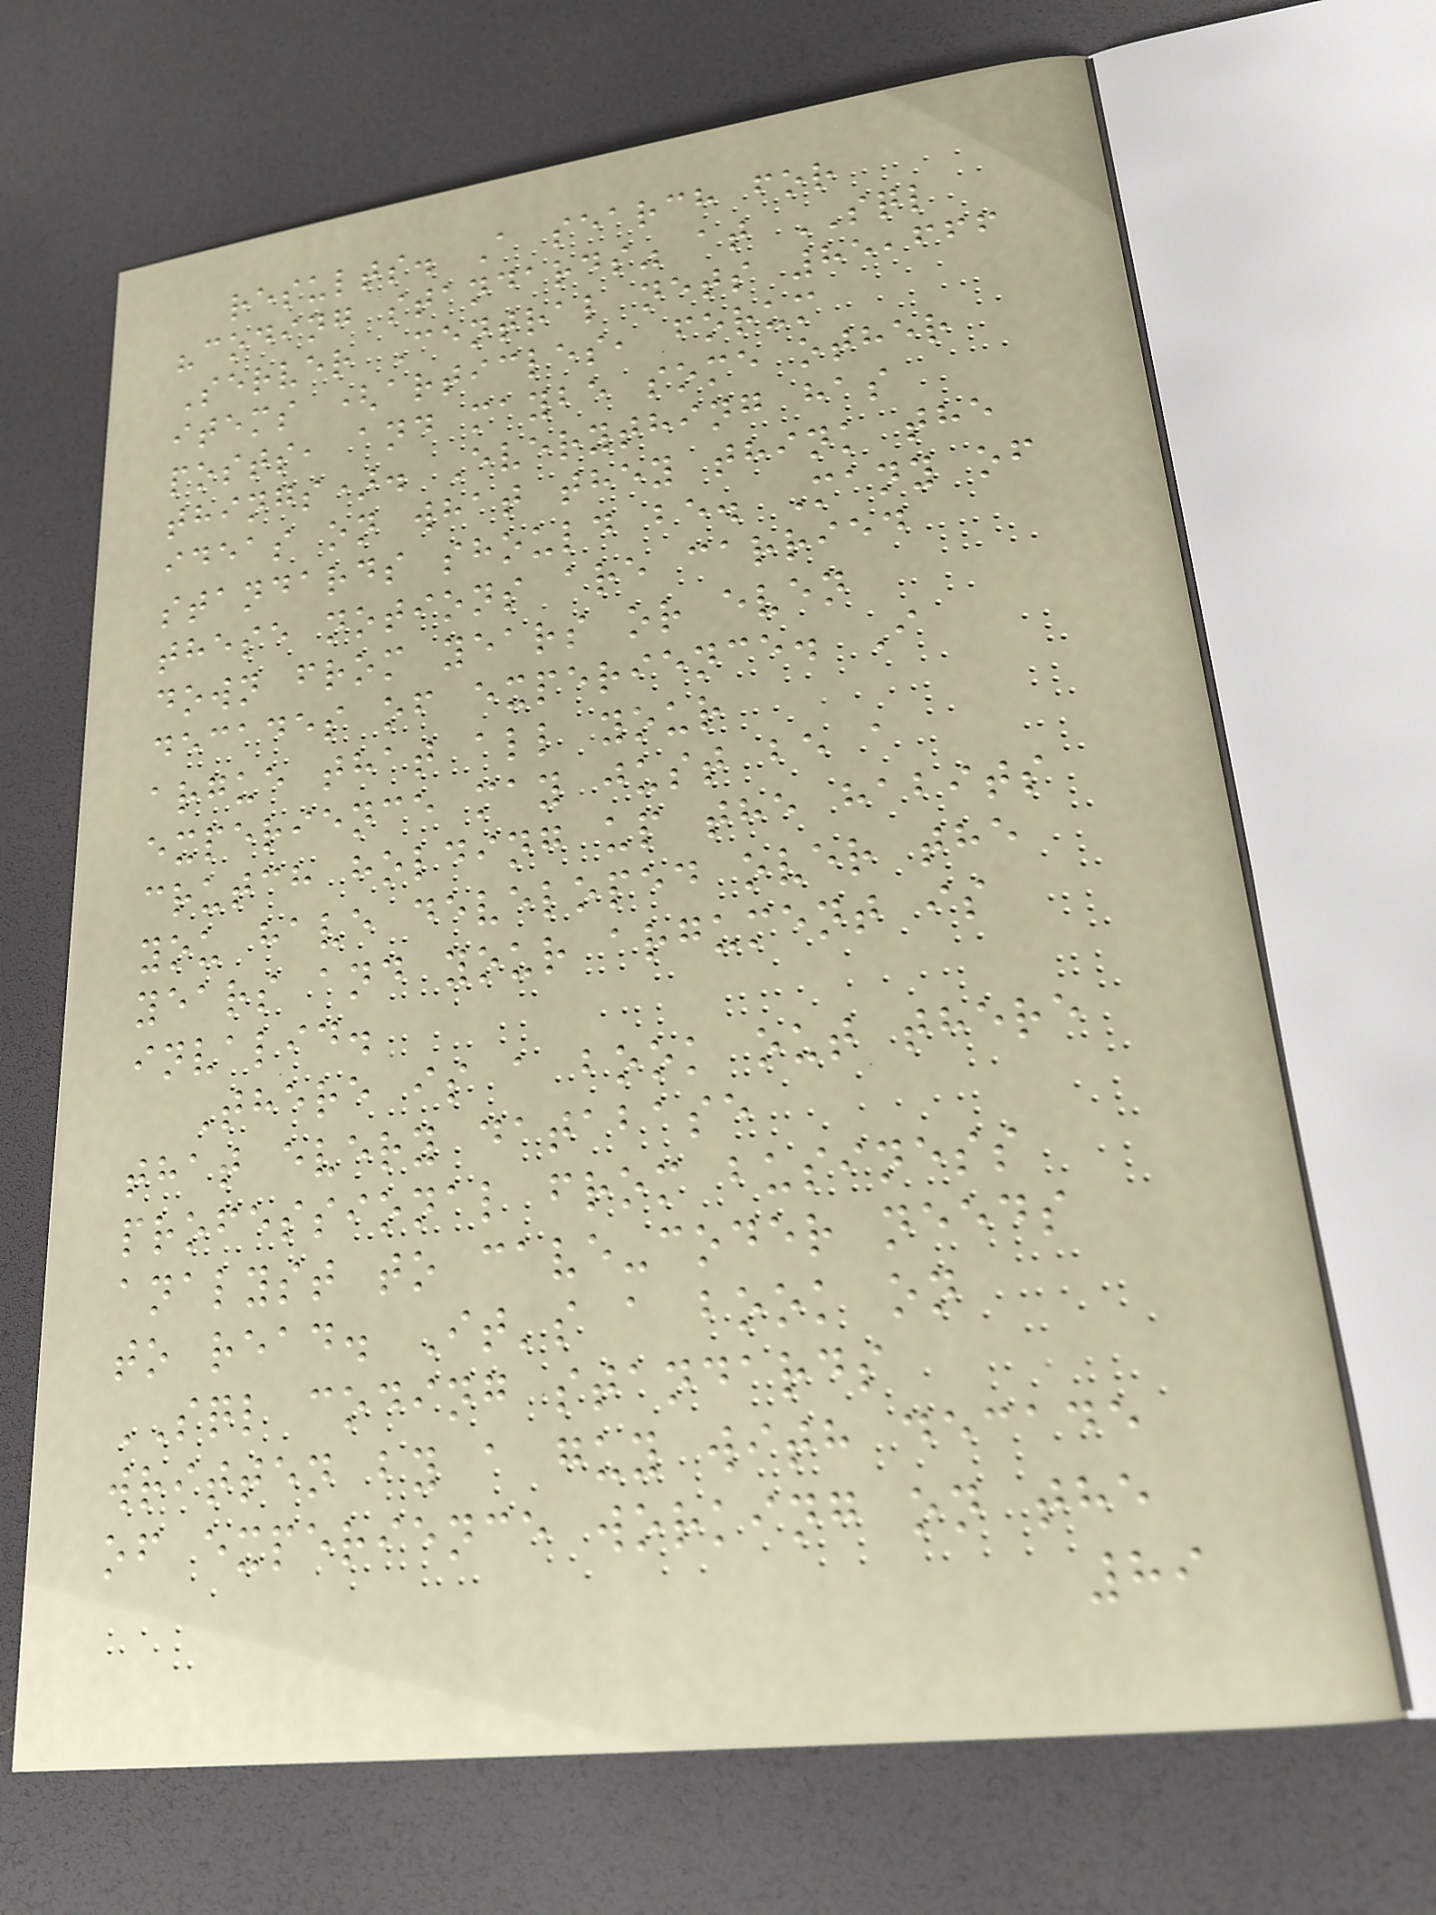results. A search for
"coding standards" at SQL
Server Central nets 85,666
items (articles, forum
posts, and maybe some other
things). Everything has
ideas on what they think the
standards should be. Many of
these notions are carried
down from years or even
decades of experience. I
argue that all your
experience may just be a
crutch holding up the habits
you have developed over the
years and your argument is
invalid.
There is a book out there
that every database
professional from business
analyst to cave-coder needs
to read. It's a book on
SQL coding standards
written by a guy with decade
of experience working on the
89
